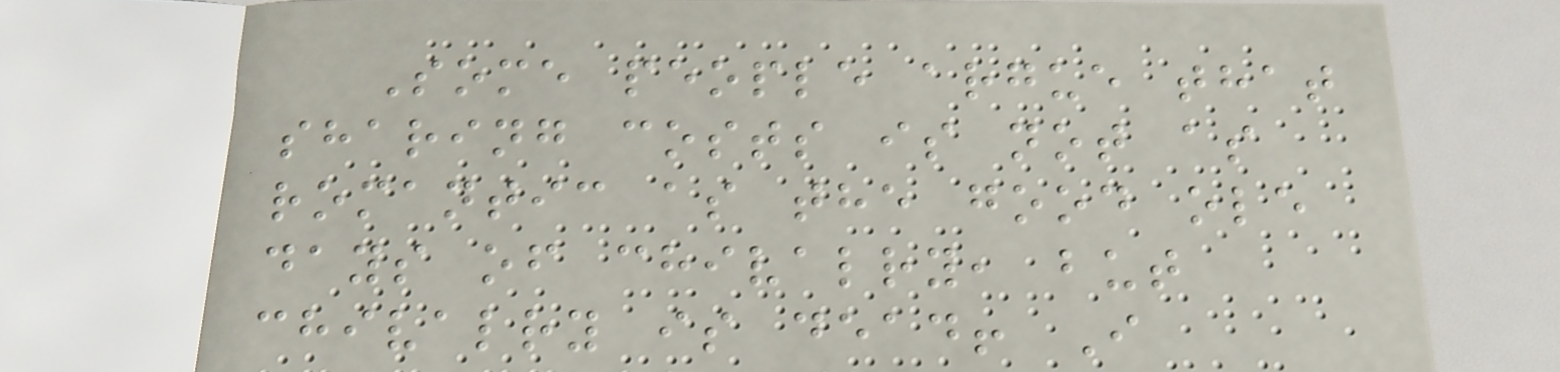Some people argue that
sharing costs is not as
romantic as the good ole
days of chivalry, but
chivalry is dead! I
